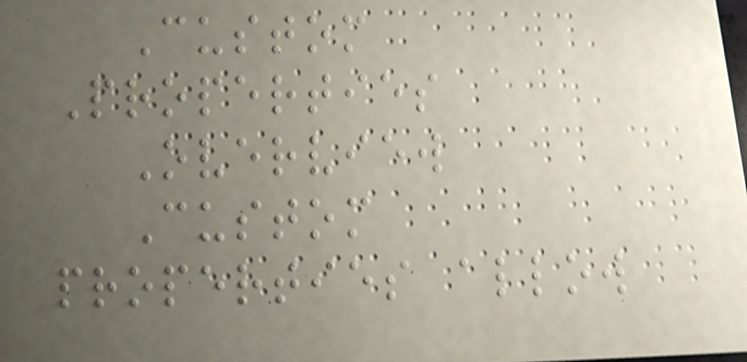Custom
Properties
Overview
Custom
properties allow
